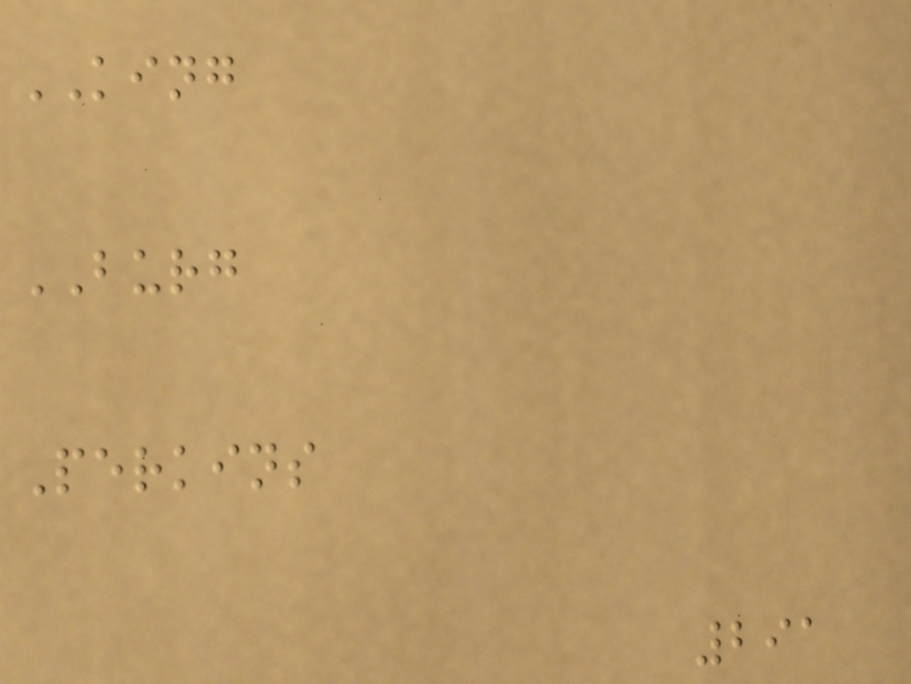KING
BURG
Perkins
291
